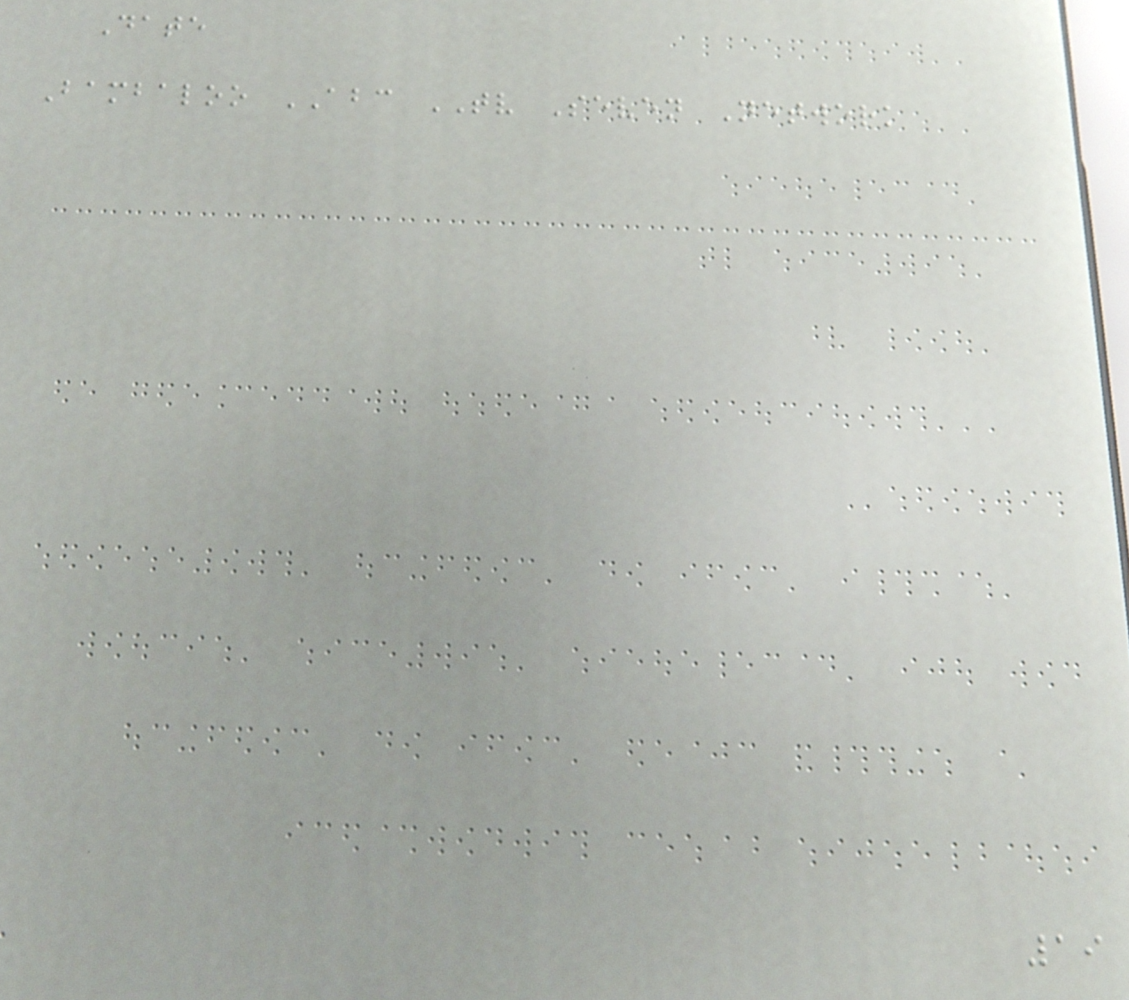Date
Bambaloo ABC TV Seven Network
19
